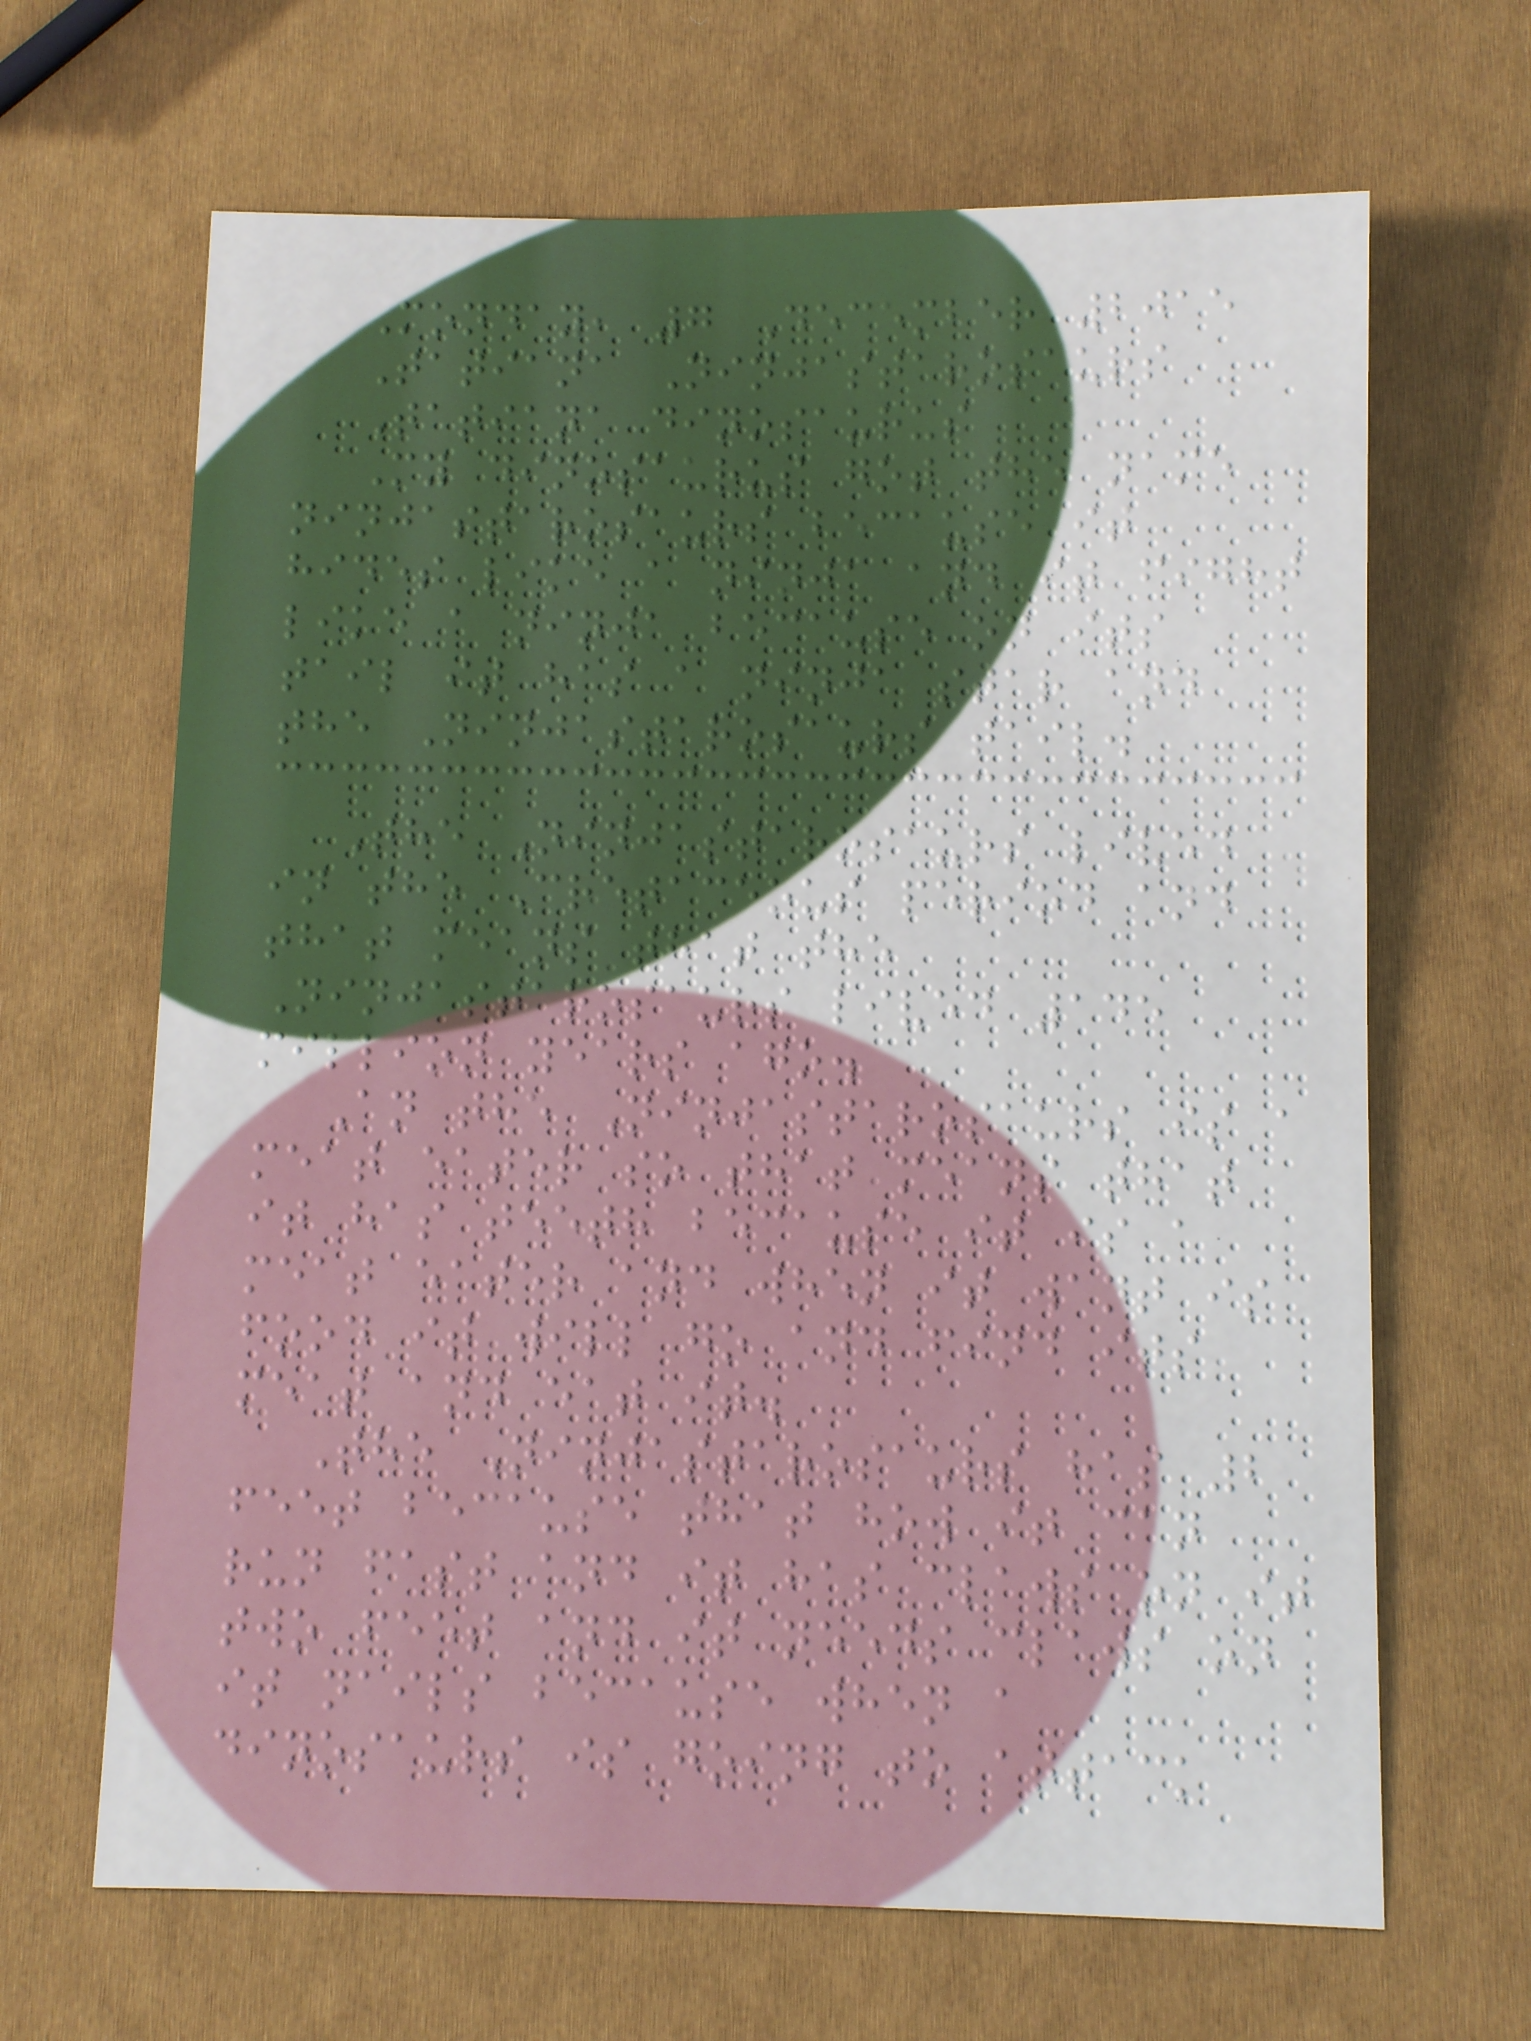Monday, 7 December 2015
Tatiana Ninjastarosaurs
Tatiana dinosaurus
My dinosaurus got the name
ninjastarosaurs because it
hides like a ninja and it fight
like a ninja because on its
tail it has a ninja star and
the Ninjastarosaurs tail.
The Ninjastarosaurs lived
in the Cretaceous period and
that means that the
Ninjastarosaurs lived 145
million years ago.
An the Ninjastarosaurs is a
meat eater so that means that
it has teeth because it is a
meat eater and when it want is
food it will go and find its
meat and eat it.
The Ninjastarosaurs has 2
feet because that how it can
run fast and it has claws on it
two feet and it needs claws on
it nails because when a
dinosaurs is going to attack
